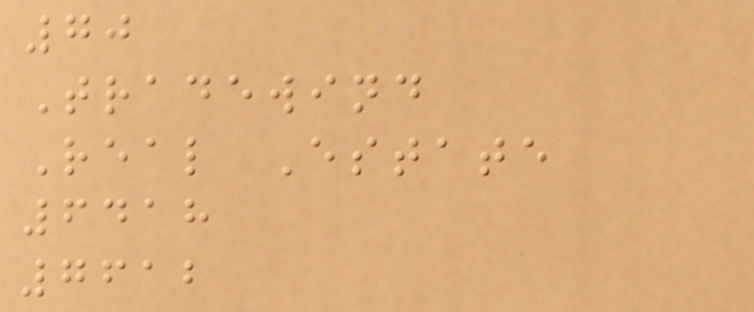70
Tradewind
Real Estate
6418
7612
